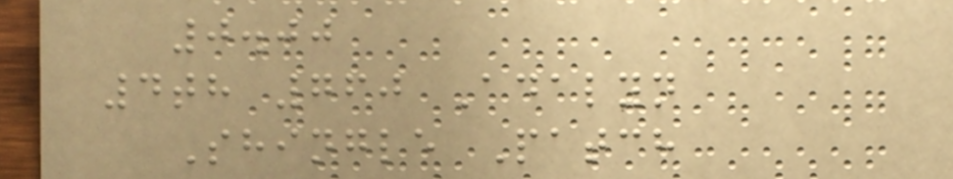0.00
4th 760 Adalyn
Shingle Patch
